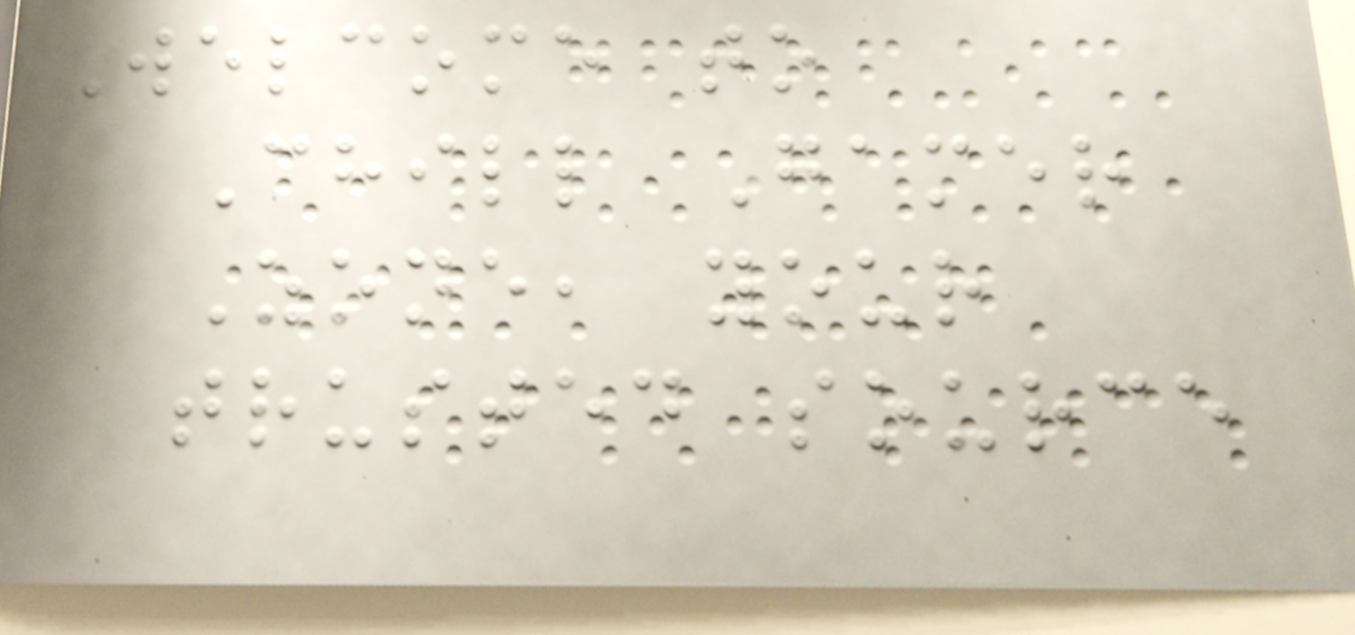Welcome to
Chill Gamer
Zone, your
trusted source
